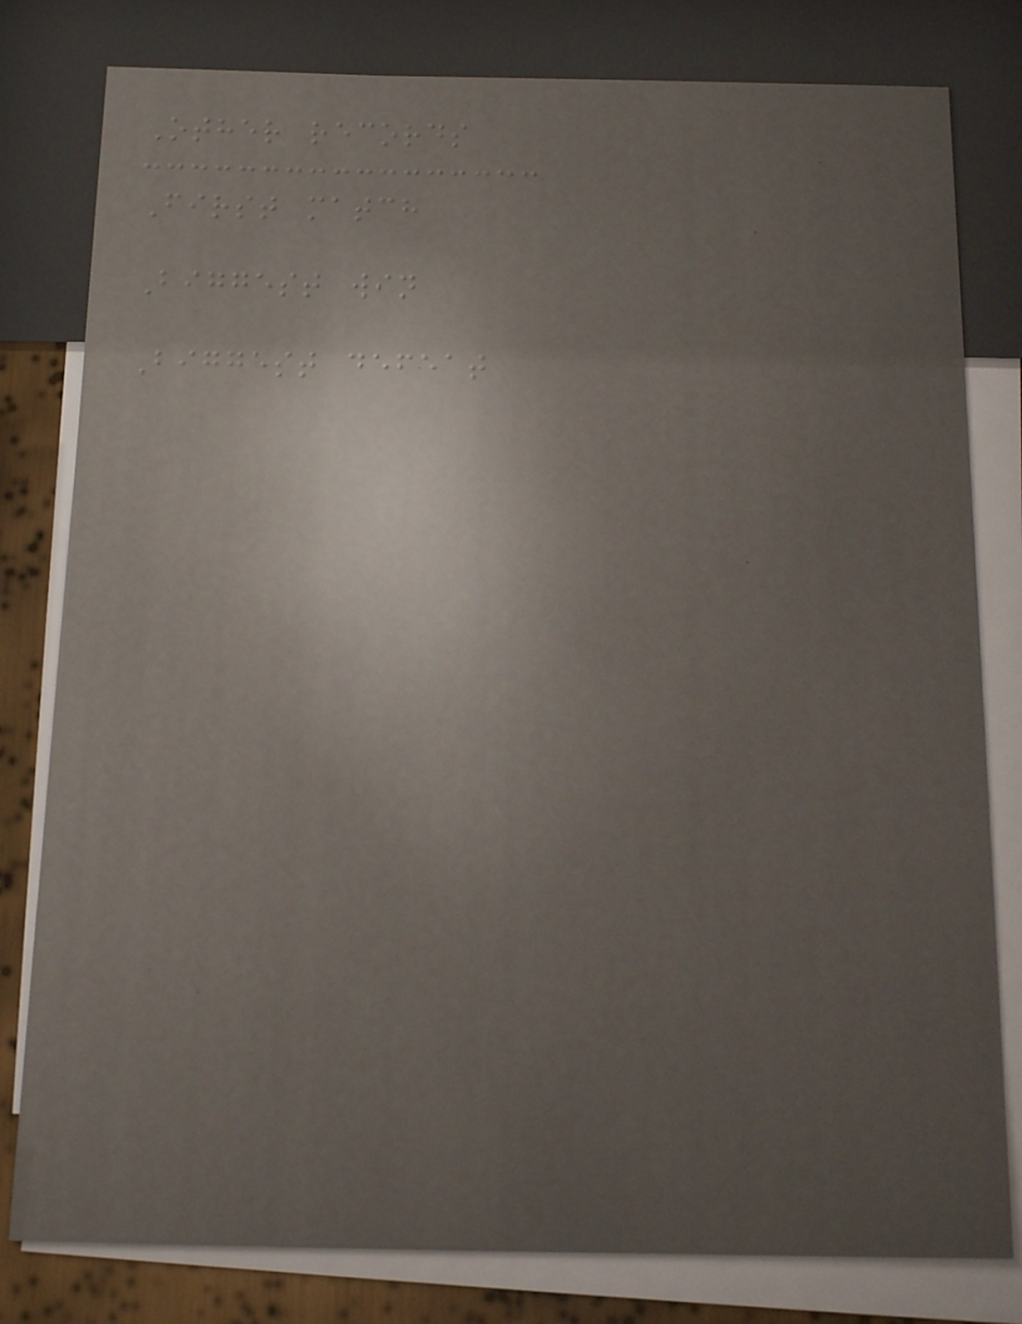Other records
First match
Biggest win
Biggest defeat
